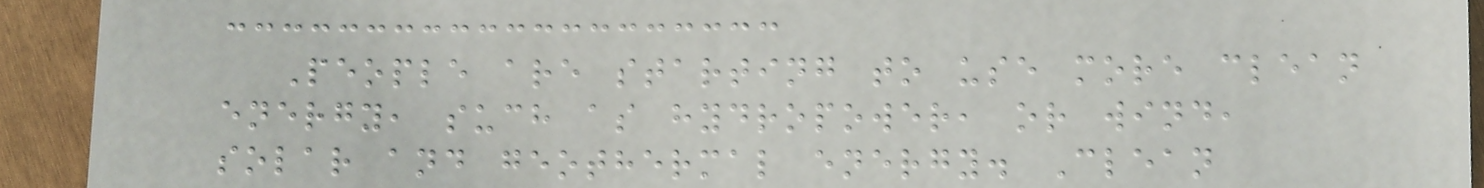People are starting to use more clean
energy, such as hydropower, or wind,
solar and geothermal energy. Clean
